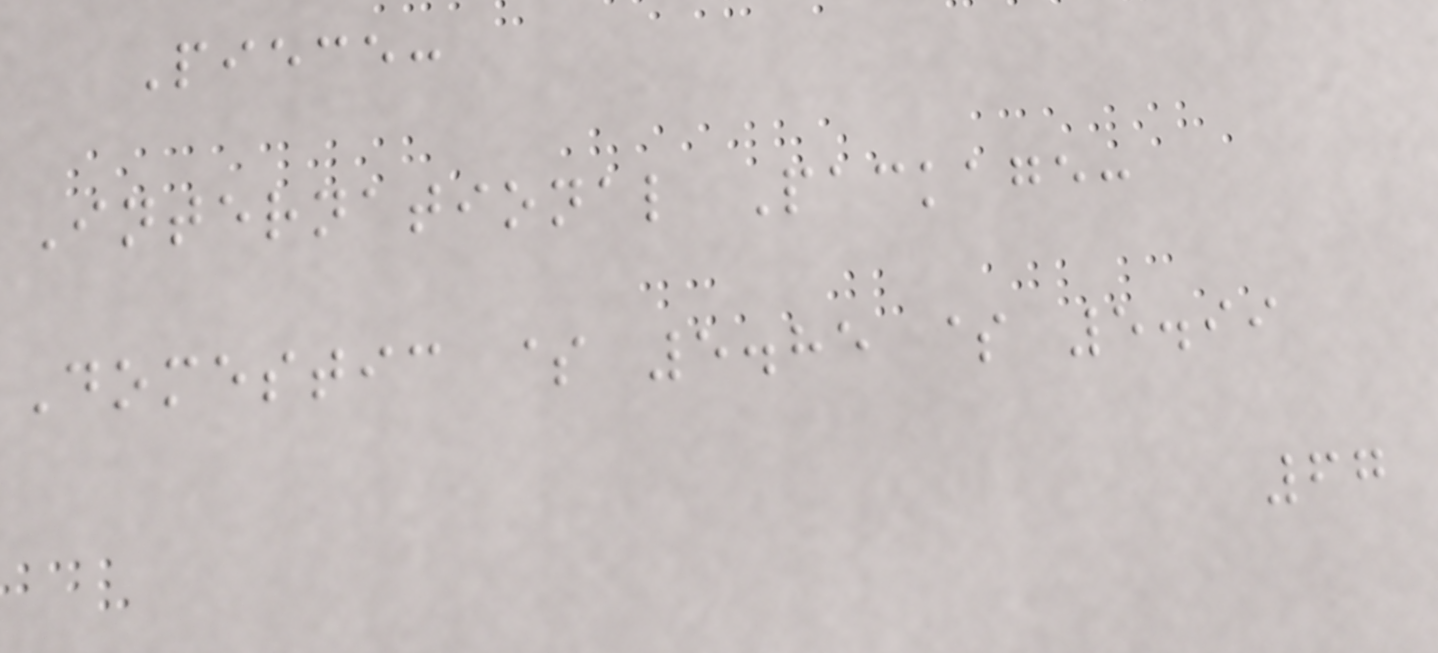Piece:
International Package:
Domestic $ 5.85 $ 5.99
67
